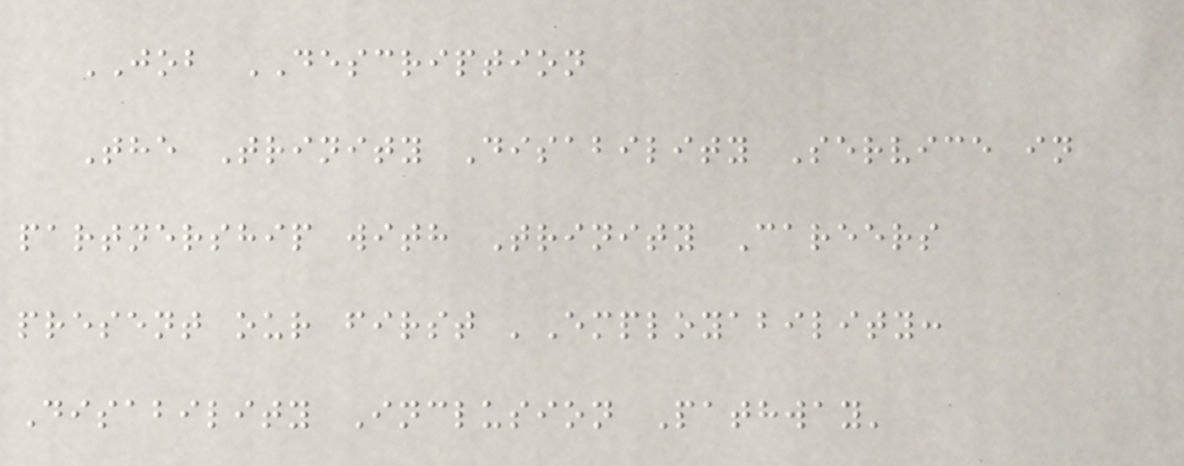JOB DESCRIPTION
The Trinity Disability Service in
partnership with Trinity Careers
present our first 'Employability:
Disability Inclusion Pathway'
